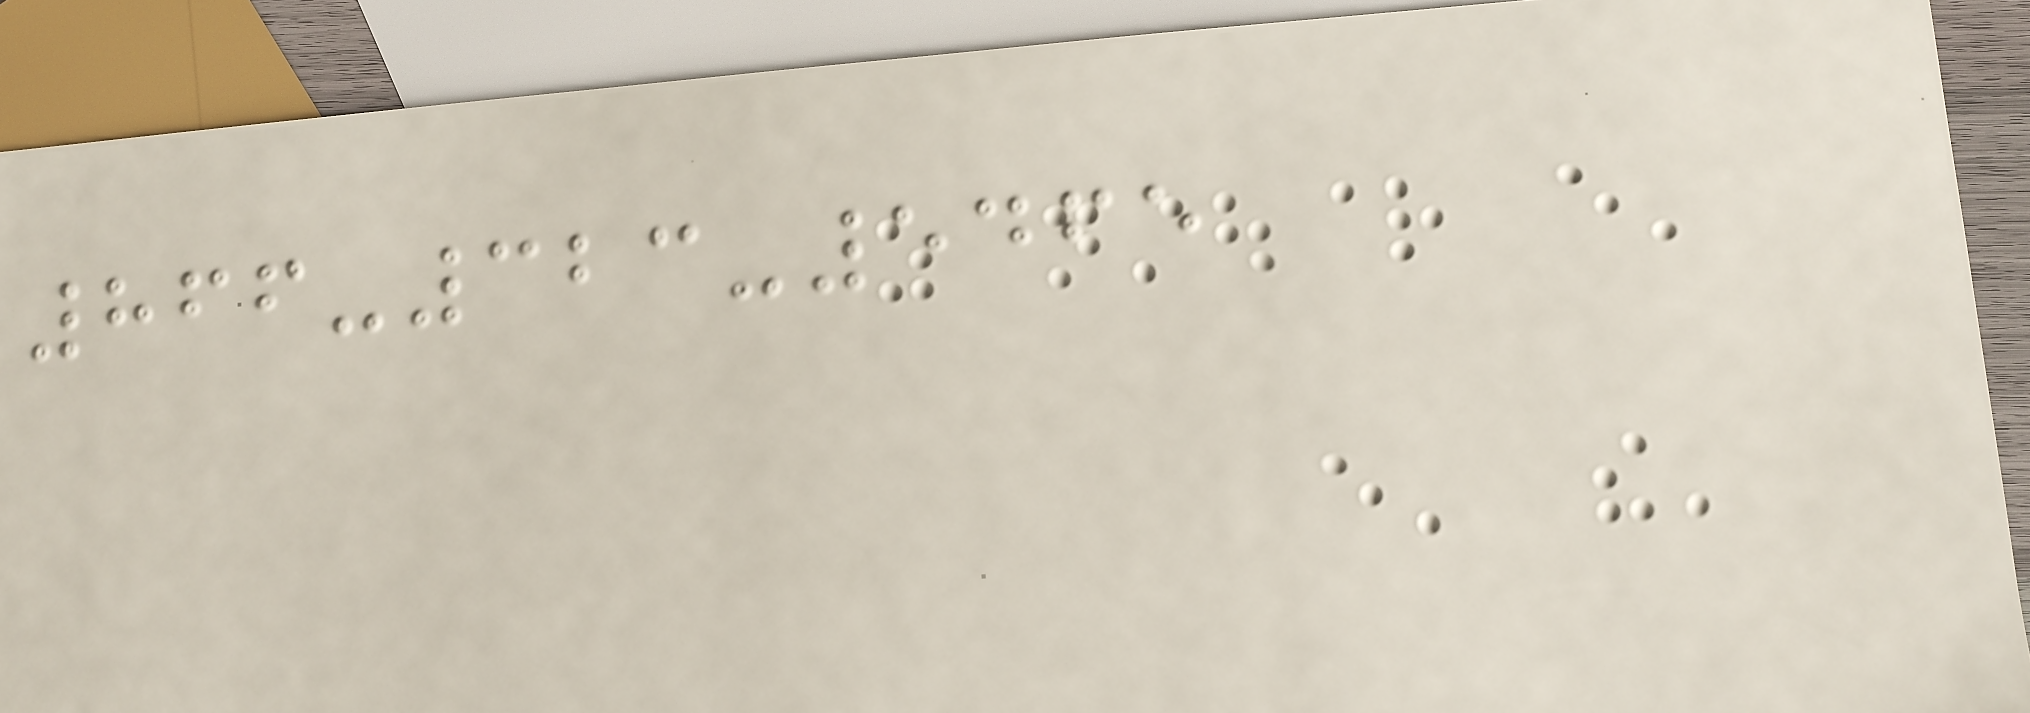866-323-5465
